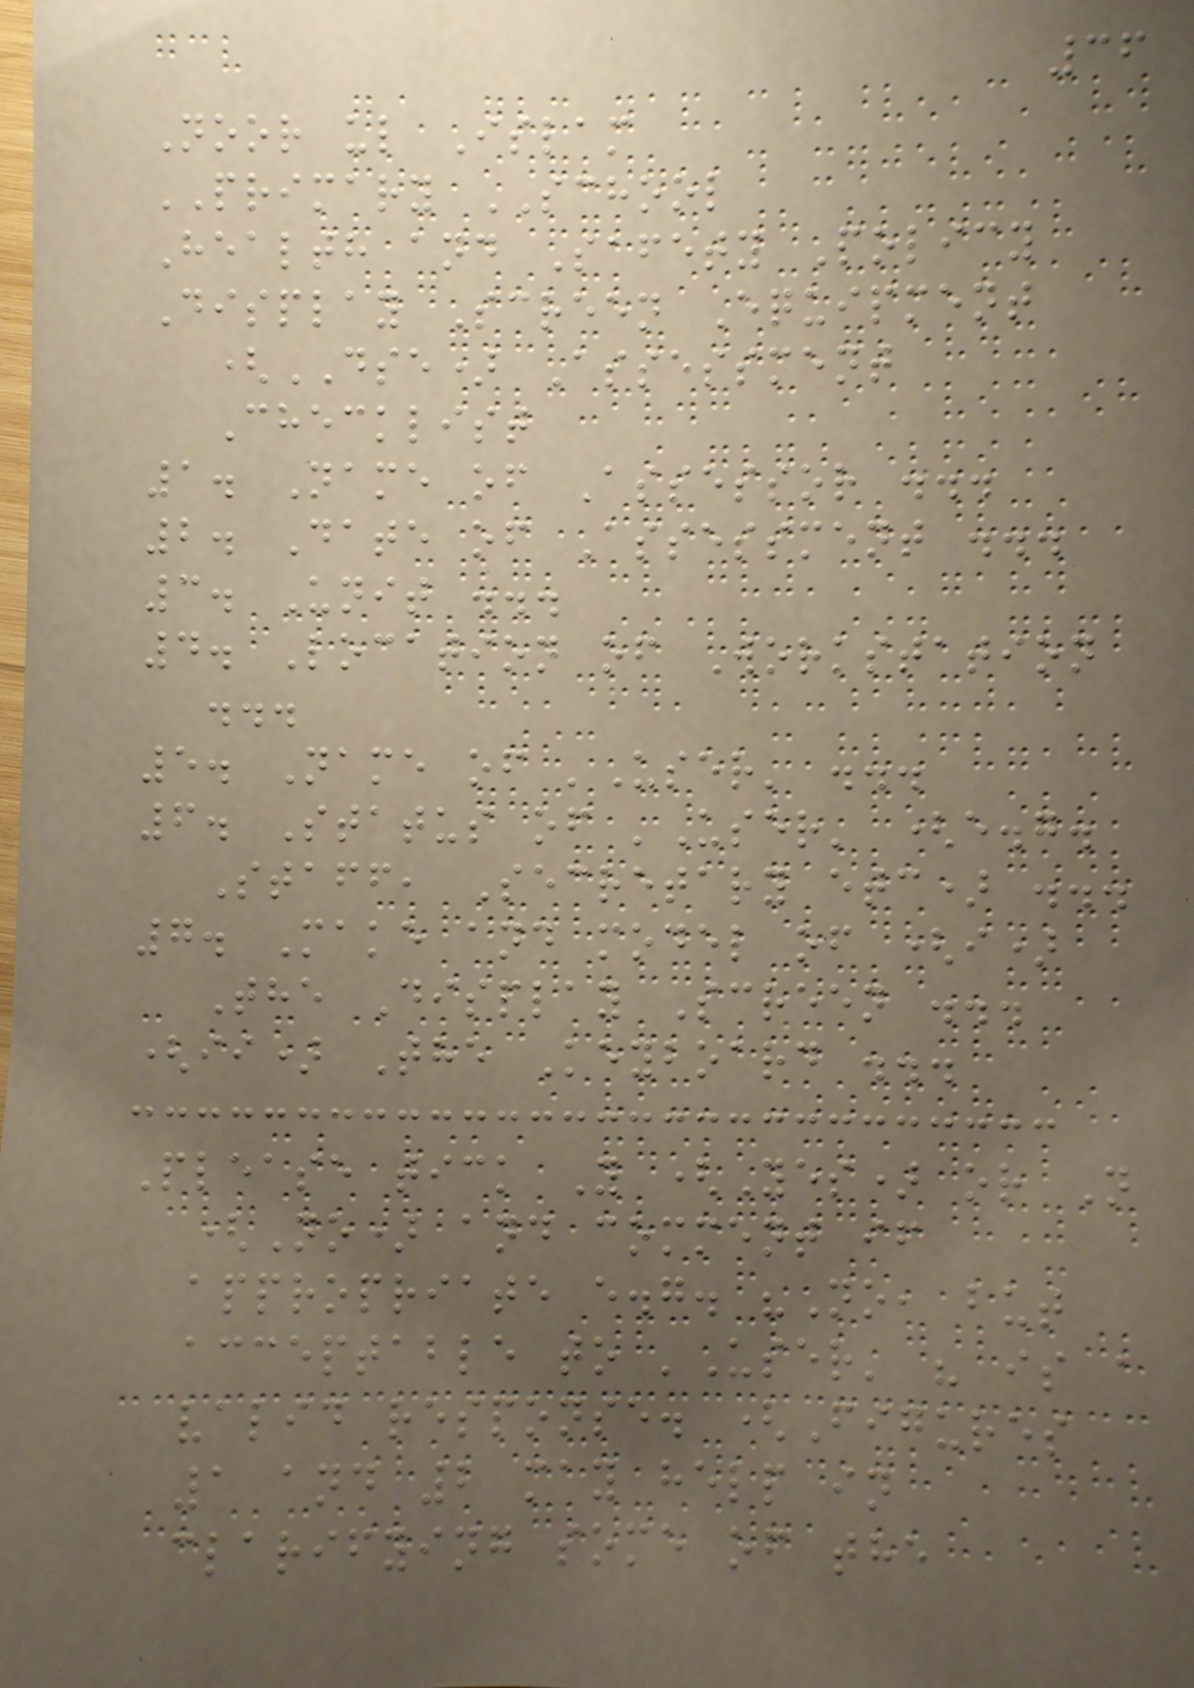36
Noor ul Islam
PRIMARY SCHOOL
Health and Safety Policy
Display Screen Equipment
(DSE) Assessment
Checklist
1. Name of Assessor ...
2. Date of Assessment ...
3. Unit ...
4. Location of Workstation
...
5. Name of 'User' ...
6. Status of 'User' (e.g.
Staff, Secretary etc) ...
7. Make and model of (i)
The Display Screen ...
(ii) The Keyboard ...
Please tick Y (Yes) or N
(No) and comment if
appropriate e.g. "No, but
acceptable to 'User' " is a
valid response. (Figures
1 and 2 may help in
clarifying some of the
